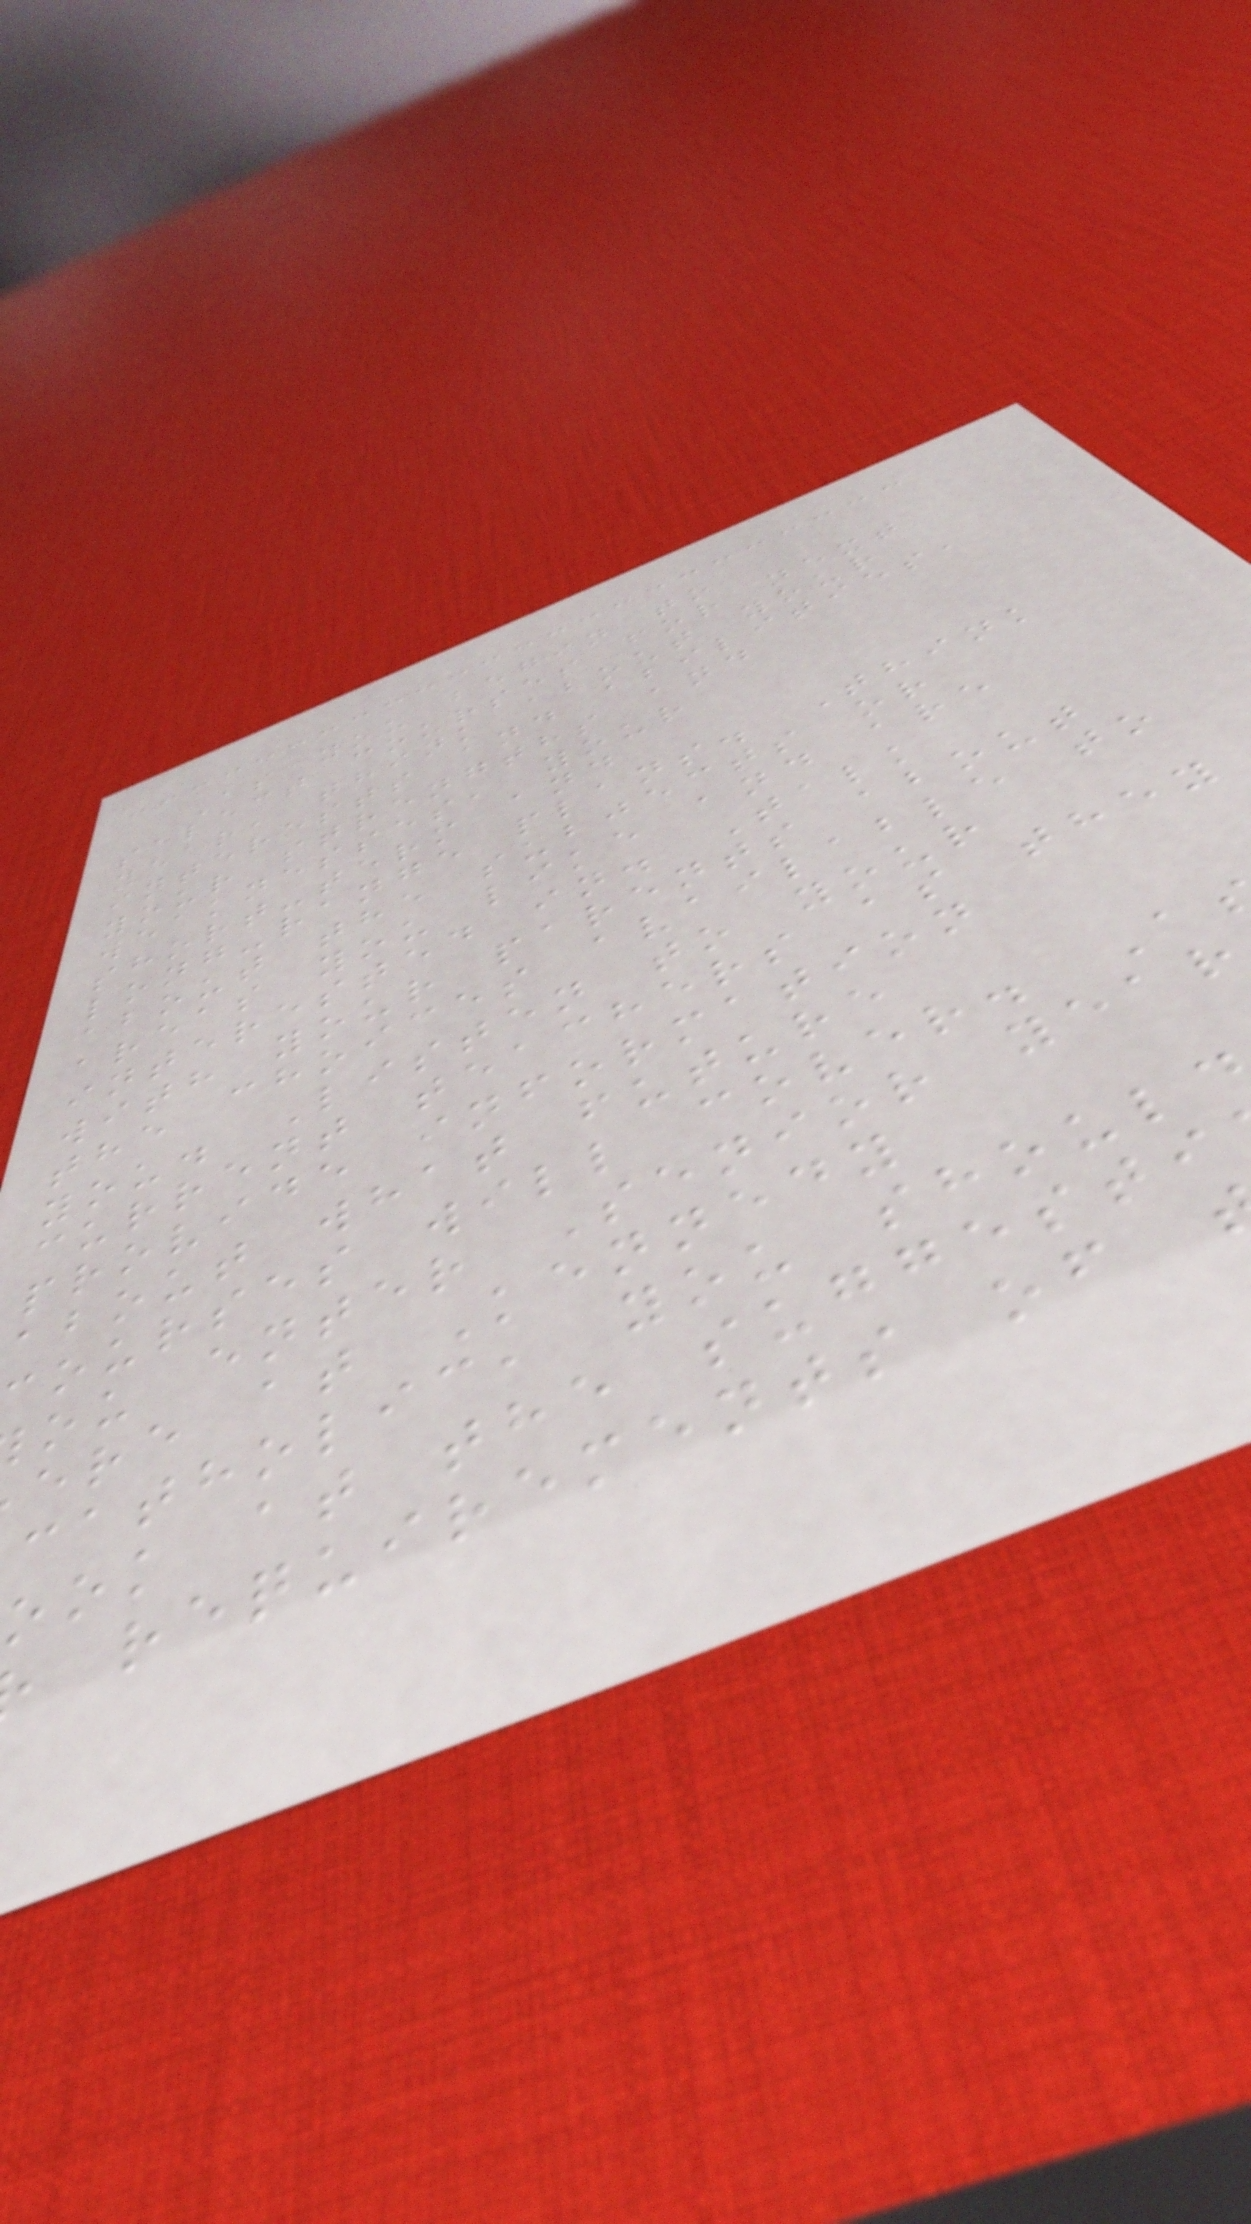As you begin to
select courses for next
year, think about your
interests and abilities,
your strengths and
weaknesses, your
short-term and
long-range plans. Think
about the subjects or
areas you like and are
interested in. Talk
with your parents about
the choices available to
you. Listen to your
current teachers as they
provide information
about what future
ourses will cover. A
ou enter Senior year
ere at Kennedy
catholic, you shoul
ook at the suggesti
requirements of
